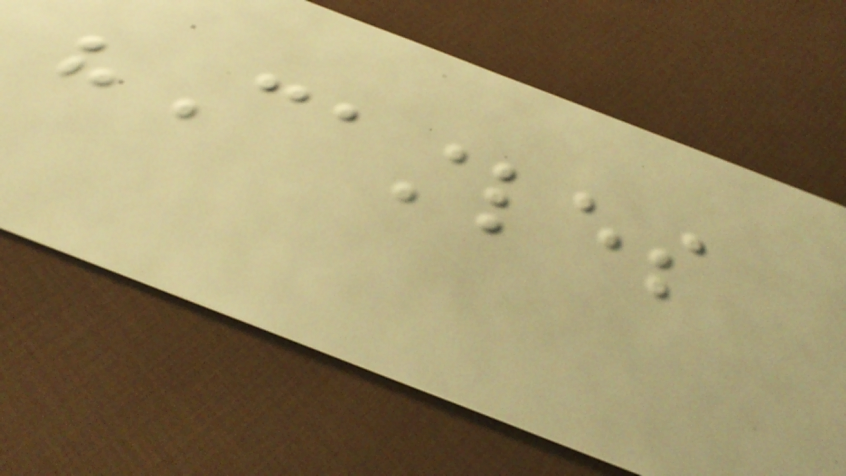"Castles
